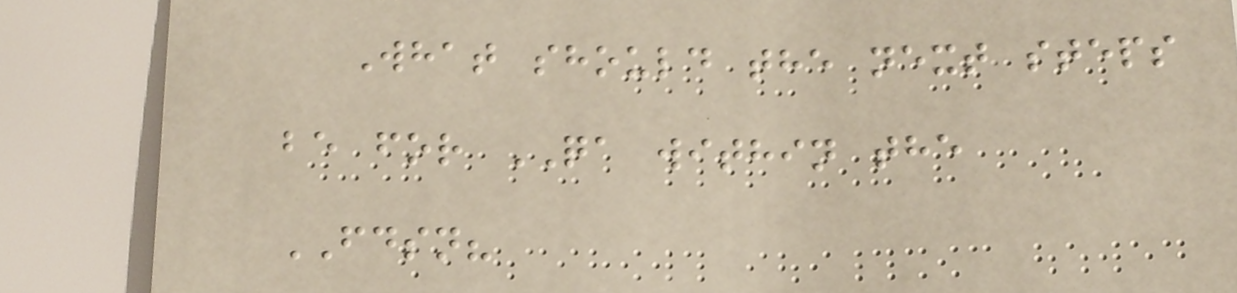What should the next steps
be for QA within the
FDSN?
